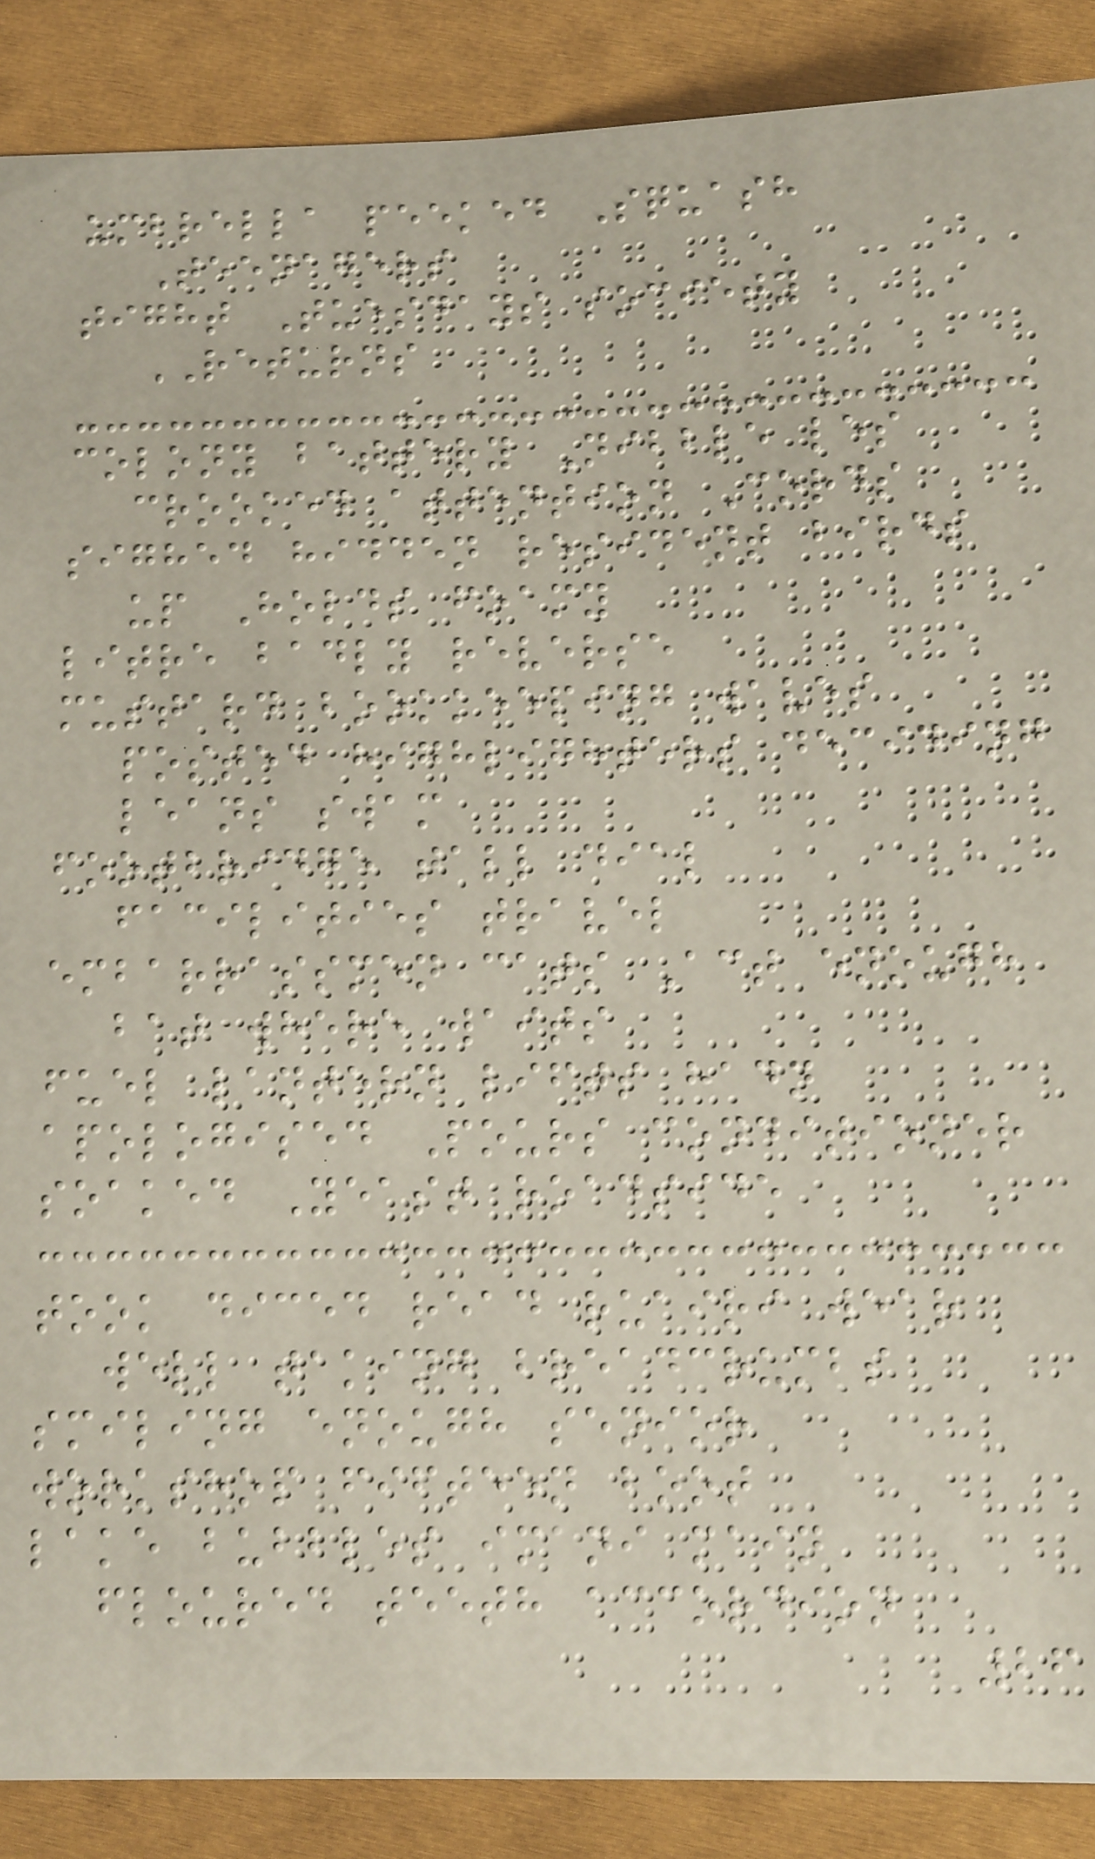umbrella peeked Squash
Teenagers
tight Tuesdays society
RETURNS
colony battery Nibble les
crooked attention Cords
sighed hidden resident birds
up Holds foamy
litre badly reverse
mustard bookkeeping waves
posted highlighters deciding
leans swam
footbridge tall dial
facilities travel
embarrassmen cats Act enough
bat where waits
fuel lantern lifts hadn
apologised Pours conditioner
soaked Yeast roadside
took diced read ruairi wear
well taking breadcrumbs
smiling enough senior
workshop fifteen boot
lake bubbles imani main
floured teeth accordion
26
